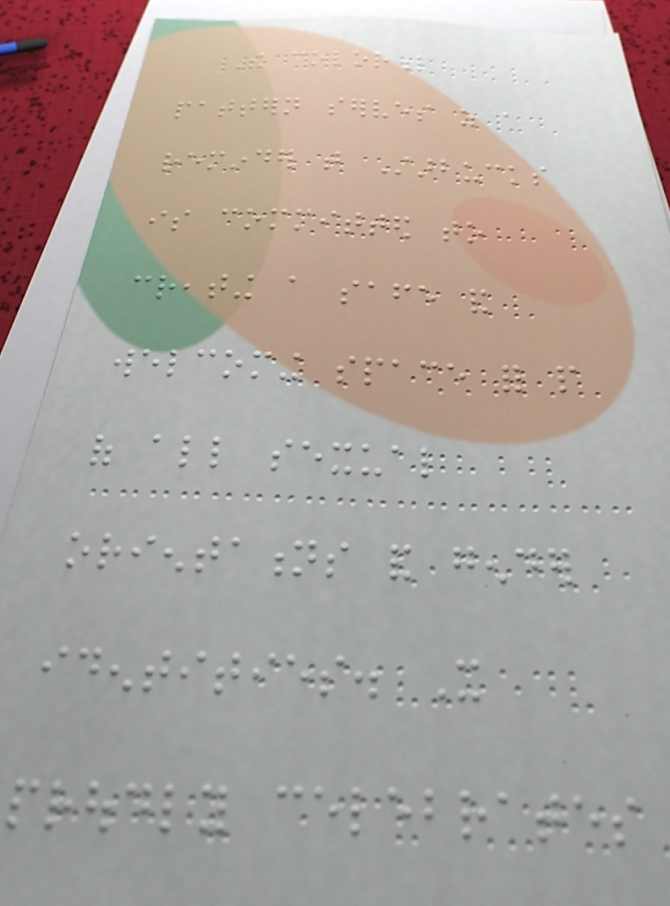The colorful
pattern serves as a
reminder that Starbucks
is committed to
creating a safe and
welcoming space for people
of all sexual
orientations and gender
identities. It
proudly celebrates
